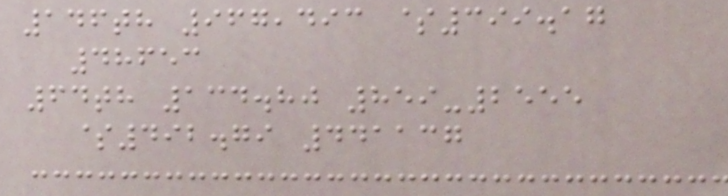146th 967,493 $399.17
48653
64th 134.80 859-2555
$492.79 441137
